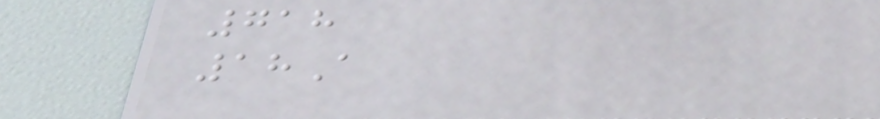718
18A
